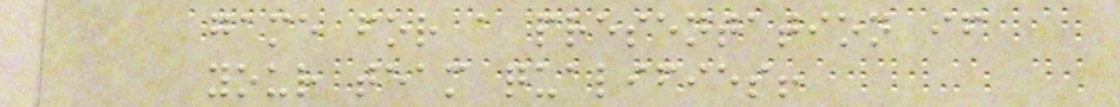game for a presentation if
your team qualifies!
